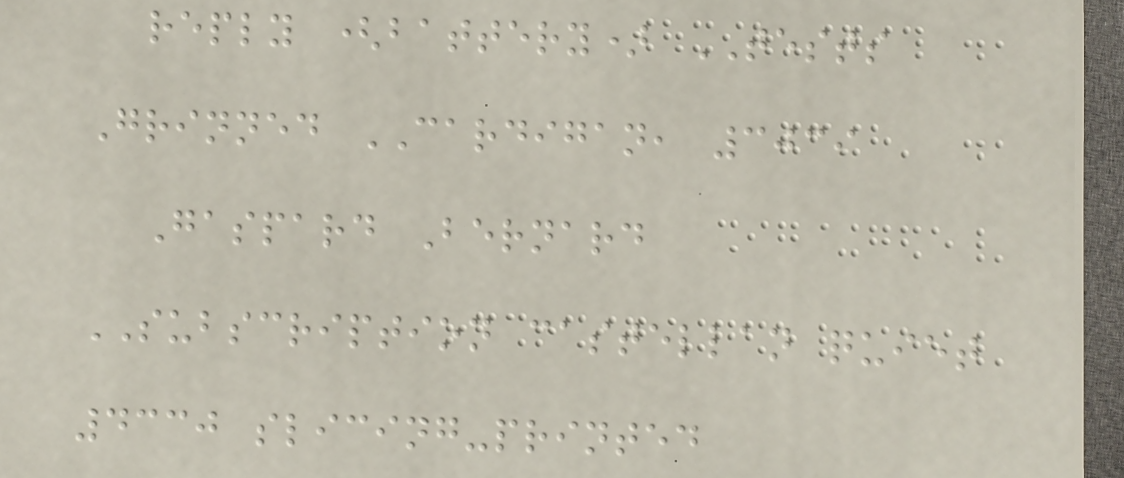reply (battery) TESTS
Grinned CARDIGAN, 3039
Gaspard Bernard
SUBSCRIPTION castellan quiet
4330 slicing-printed
